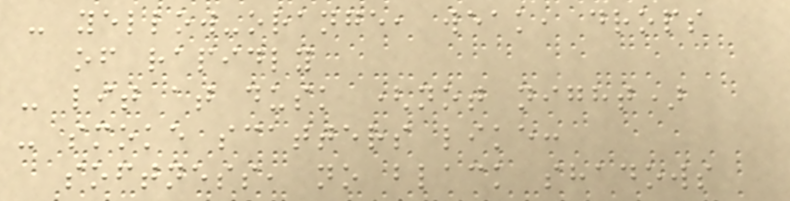- yellow-orange, weak, drops
of rapidly
- lit at dusk (not night)
- smoke scatters like:
softness, no black shadows
